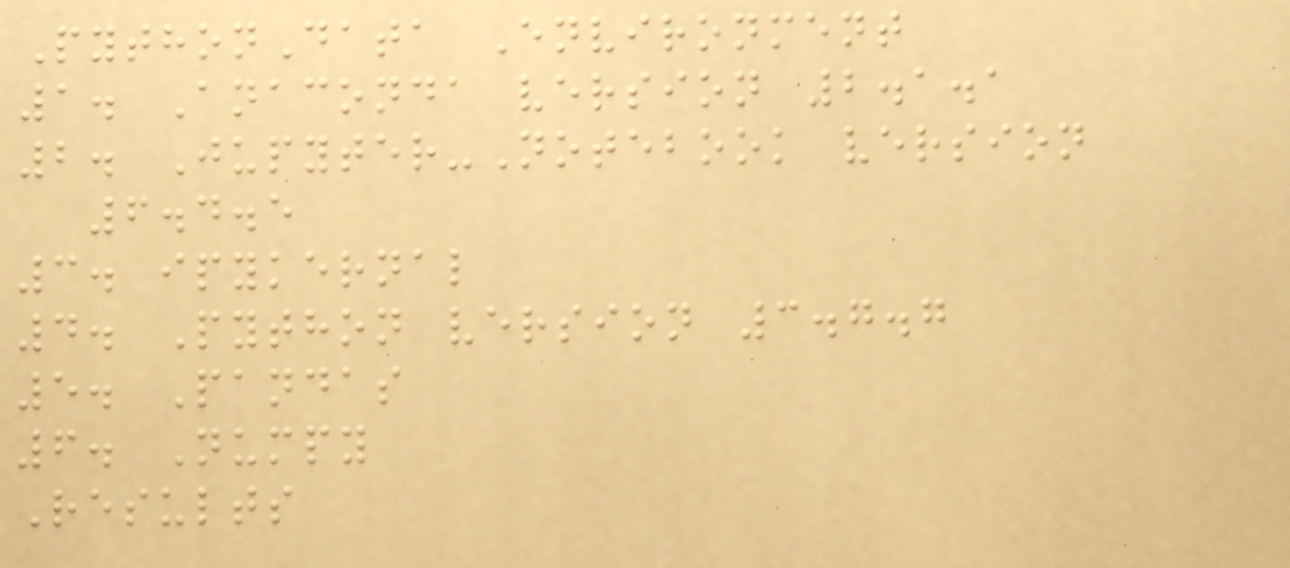PythonData Environment
1. Anaconda version 2.1.1
2. Jupyter-Notebook version
6.4.5
3. ipykernal
4. Python version 3.7.7
5. Pandas
6. Numpy
Results
